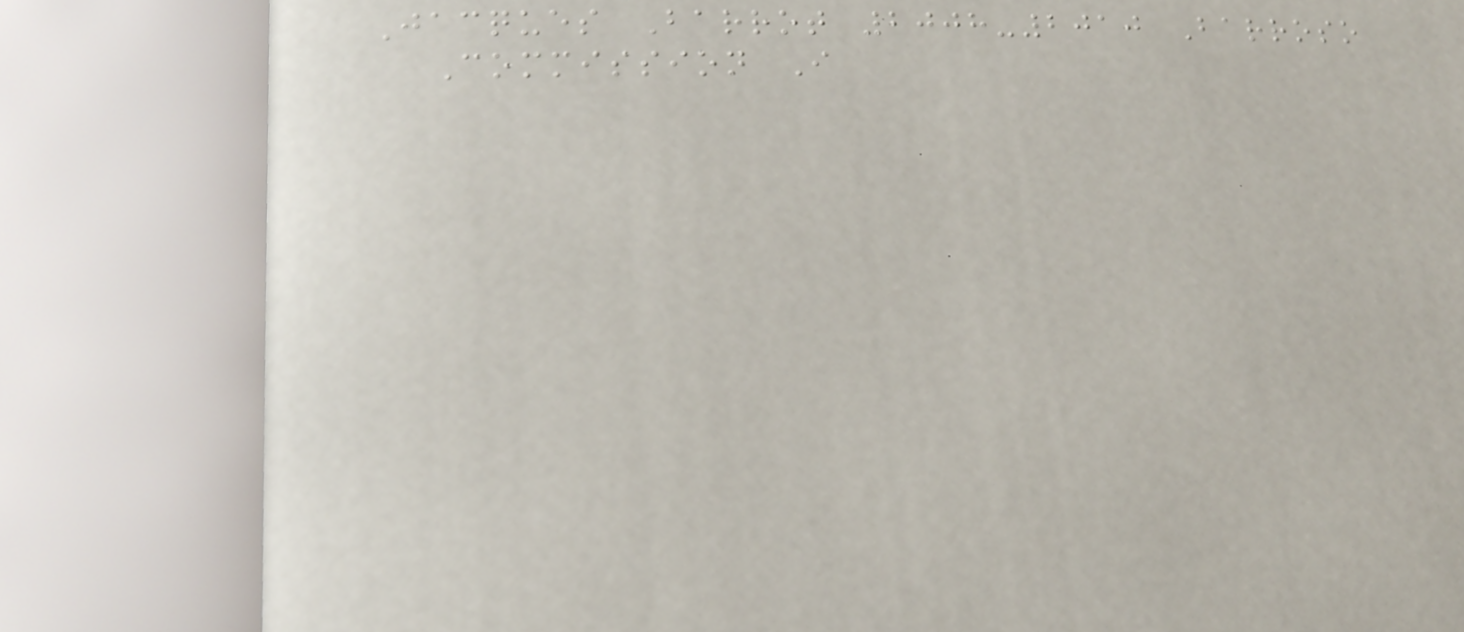Jacques Barrot 2008-2010 Barroso
Commission I
